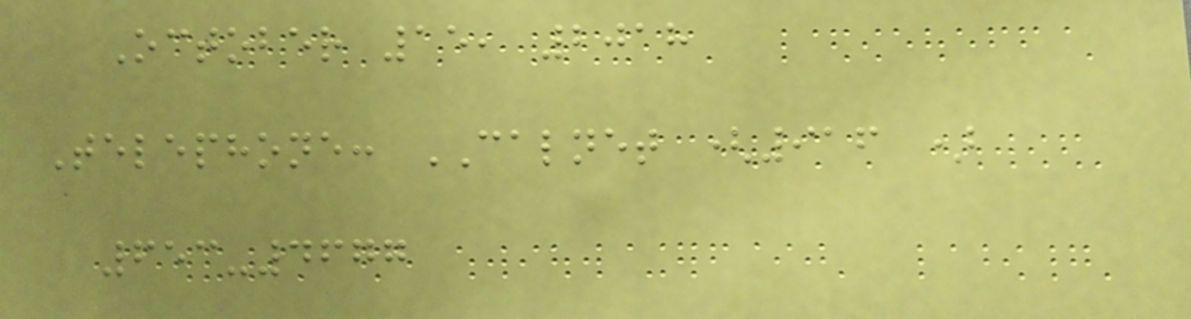October 15, 2018
Telephone: CALNET (916 )
653-4677
